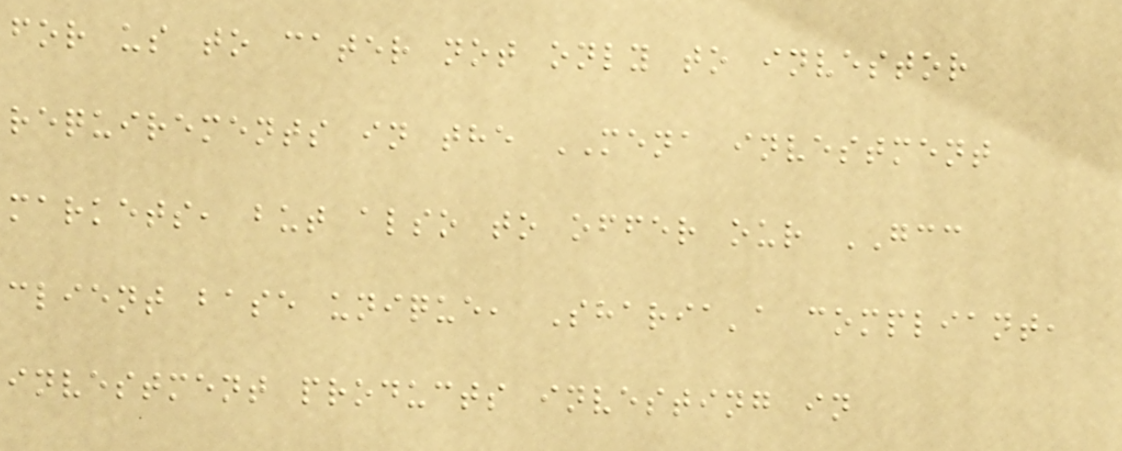for us to cater not only to investor
requirements in the MENA investment
markets, but also to offer our GCC
client base unique, Sharia'a compliant,
investment products investing in
